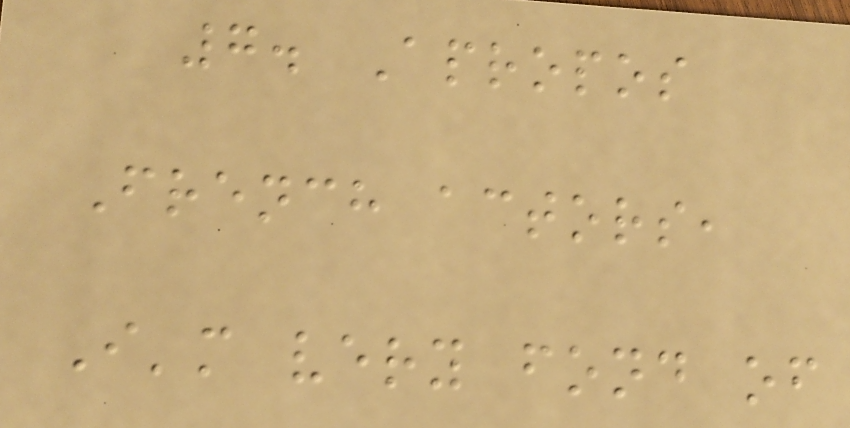7. Apropos
French actors,
I'm very fond of
